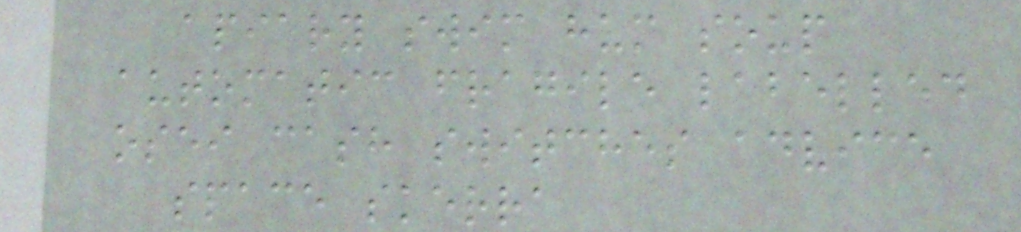apiary swim hum soup
automatic fragile labelled
osei cash switches advice
space skerra
